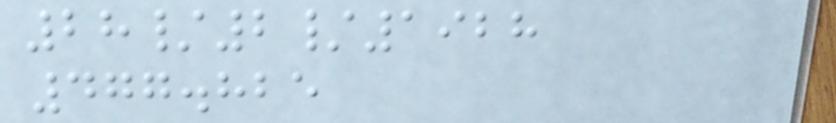28/2/1928
477.825
